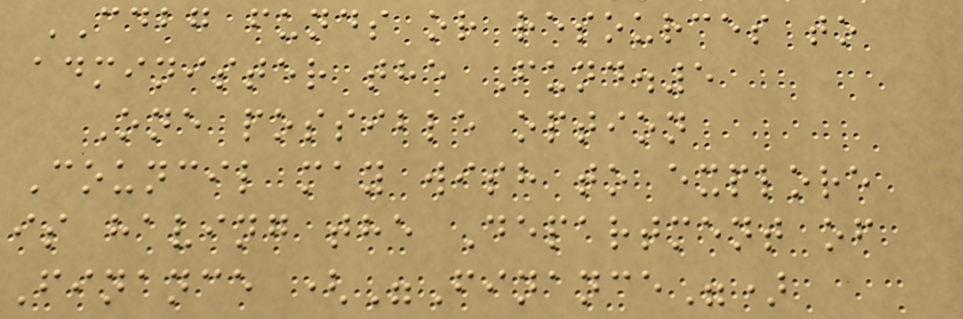CDBG funds or resources to
administer the Fund.5
One possible option
Council may wish to explore
is having the Department of
Finance ("Finance")
